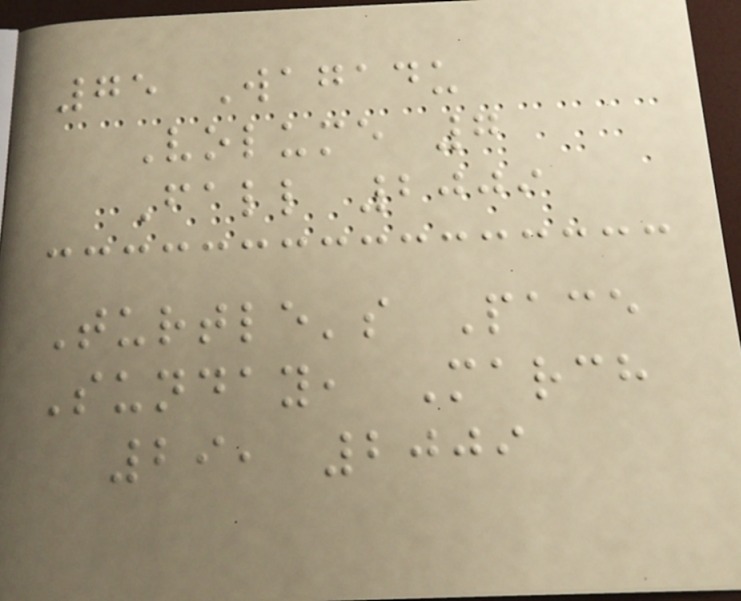75 Wagadu
Volume 7
Fall 2009
Turtle's Pace
Sunday, March
29, 2009
